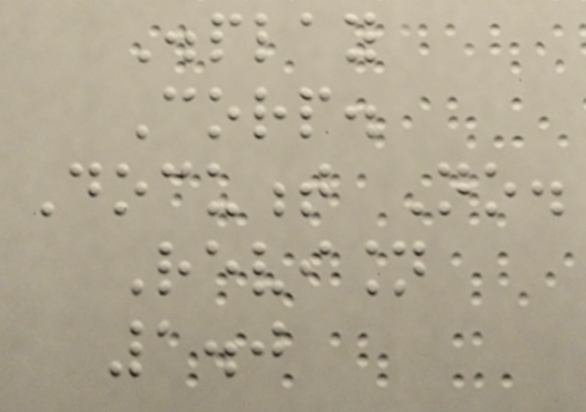Display
Corp.
Document No.
Revision
1.0
